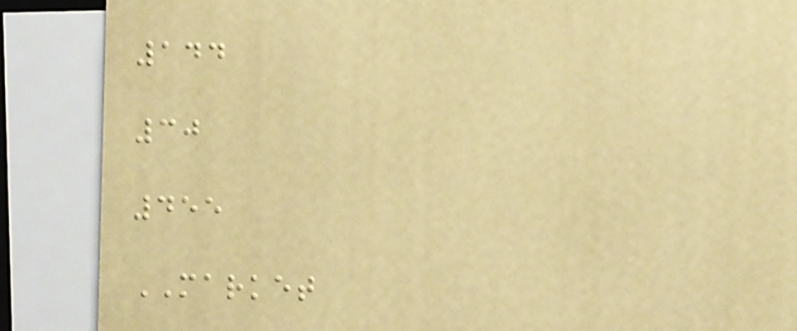144
30
455
MARKET
